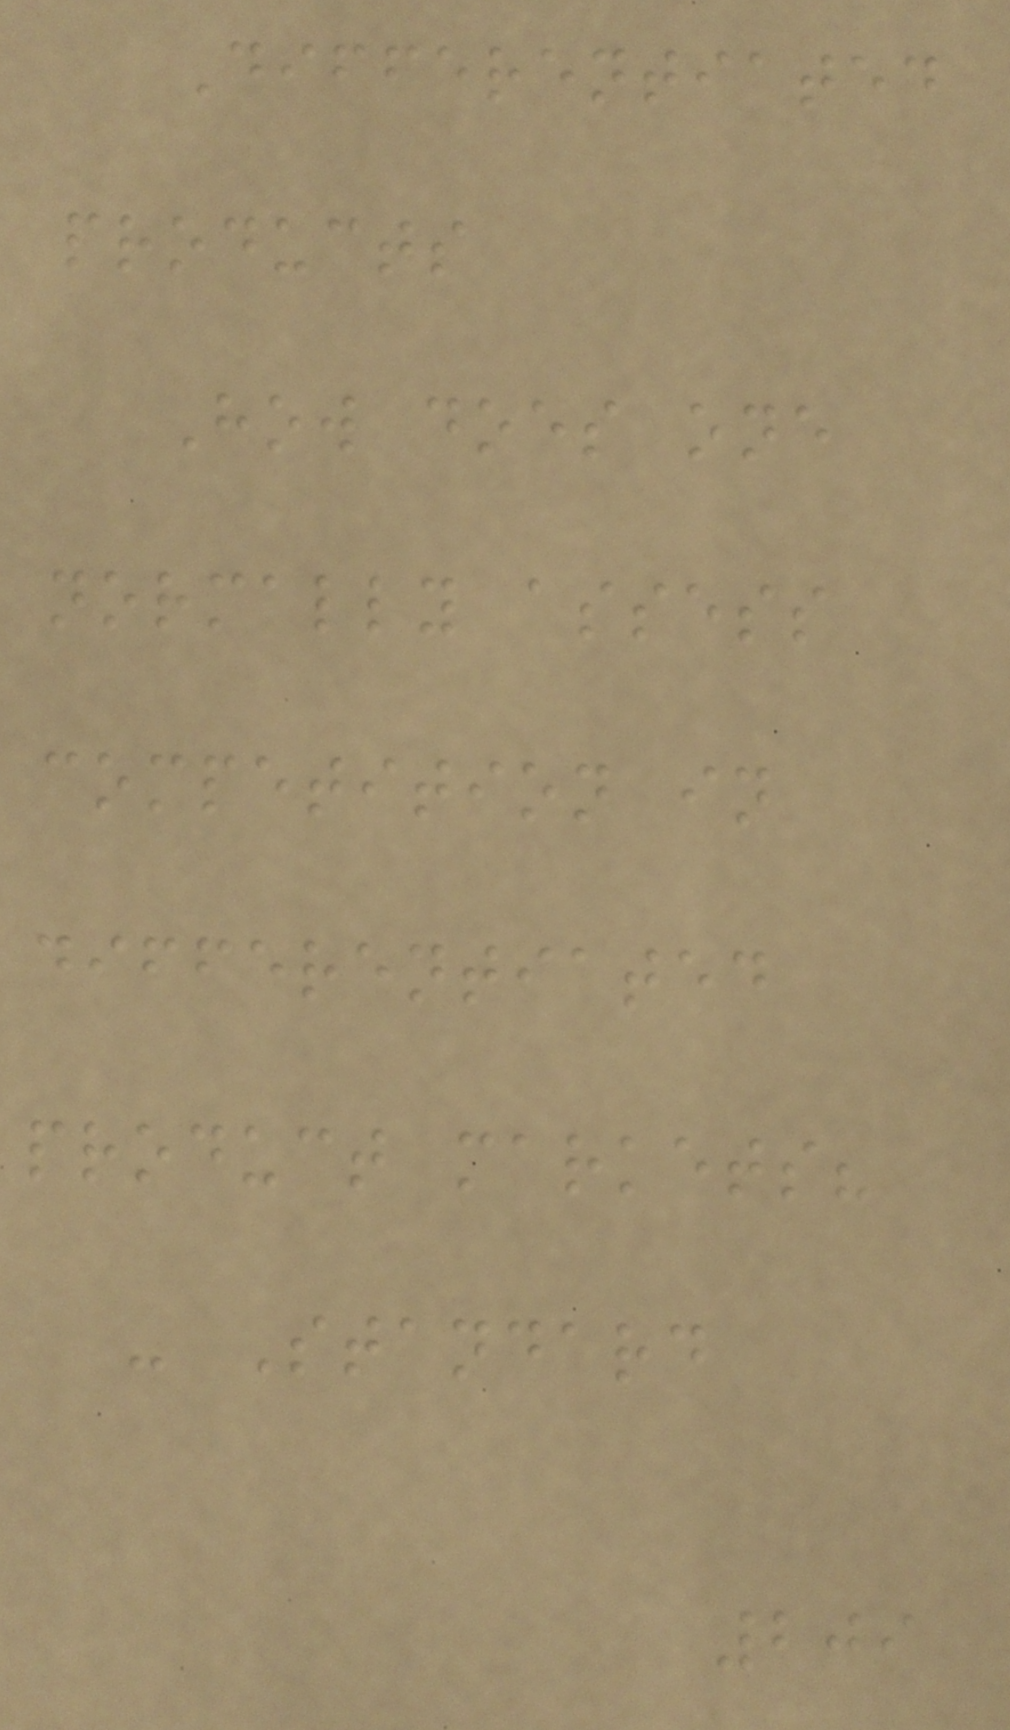Differentiated
products
How does one
normally assess
competition in
differentiated
product markets?
- Standard
209
